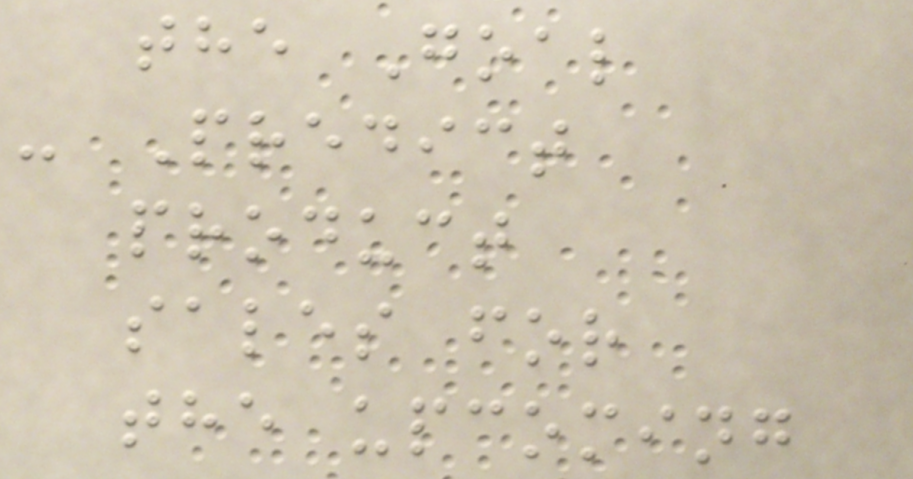the Goal
- Predict
product
sales for
the upcoming
